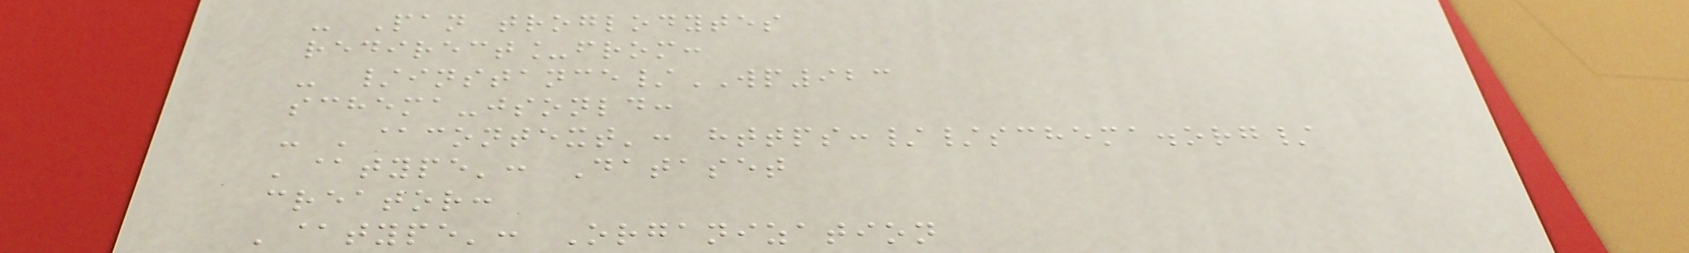- Pan troglodytes
redirect_from:
- /instance/WP923
schema-jsonld:
- '@context': https://schema.org/
'@type': Dataset
creator:
'@type': Organization
